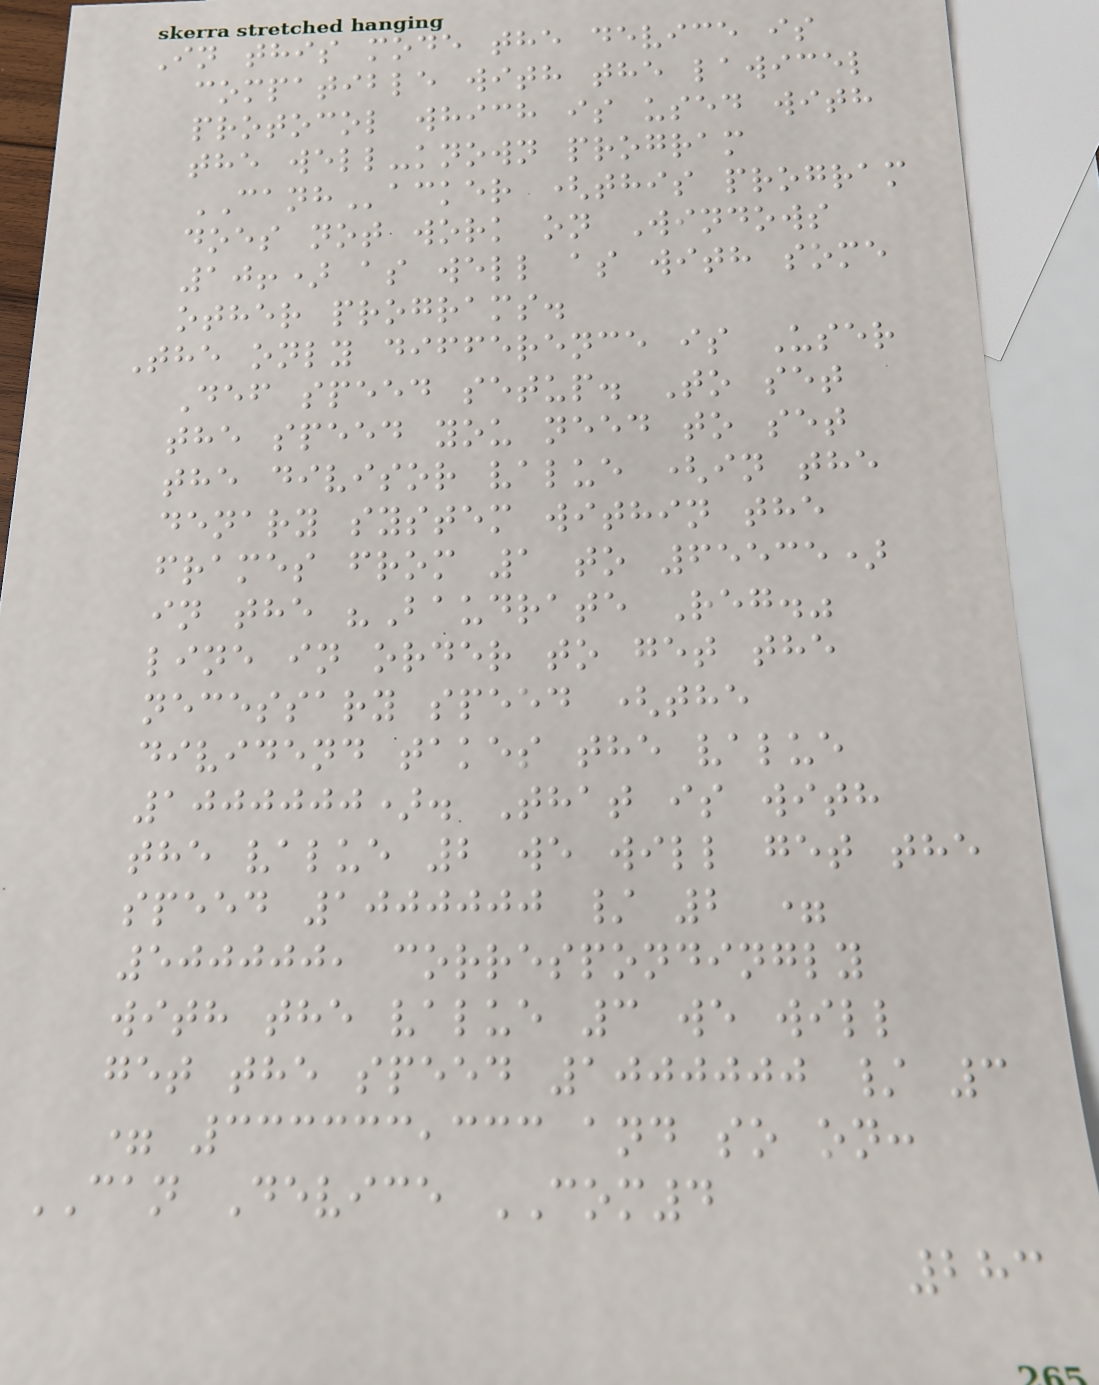In this mode the device is
compatible with the lawicel
protocol which is used with
the well-known program
CANHacker (this program
does not work on Windows
10!) as well as with some
other programs.
The only difference is User
Def speed setup. To set
the speed you need to set
the divisor value (in the
denary system within the
frames from 1 to 65535)
in the "Baudrate Reg."
line in order to get the
necessary speed (the
dividend takes the value
1000000). That is with
the value 2 we will get the
speed 1000000 / 2 =
500000, correspondingly
with the value 3 we will
get the speed 1000000 / 3
= 333333,333 and so on:
CAN Device COM4
283
